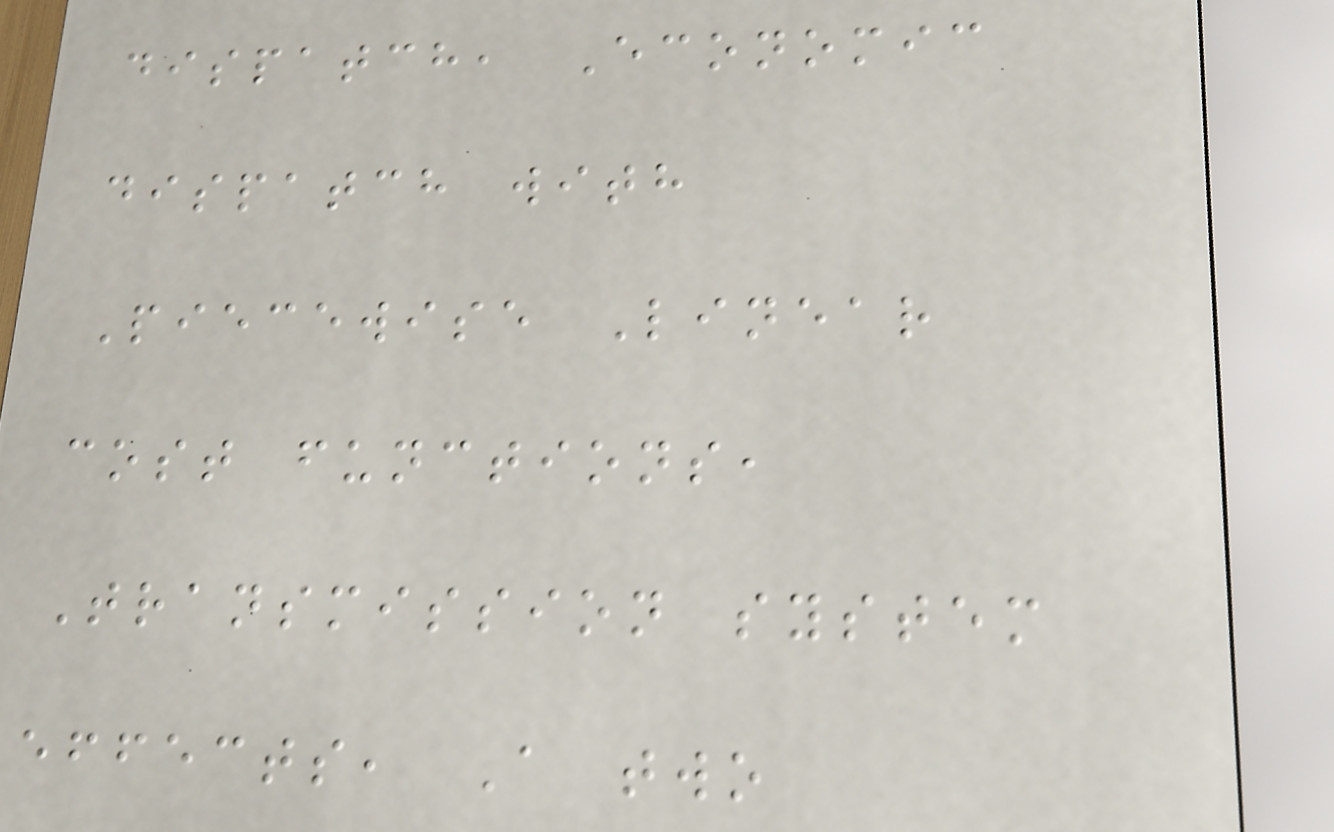dispatch, Economic
dispatch with
Piecewise Linear
cost functions,
Transmission system
effects, A two
